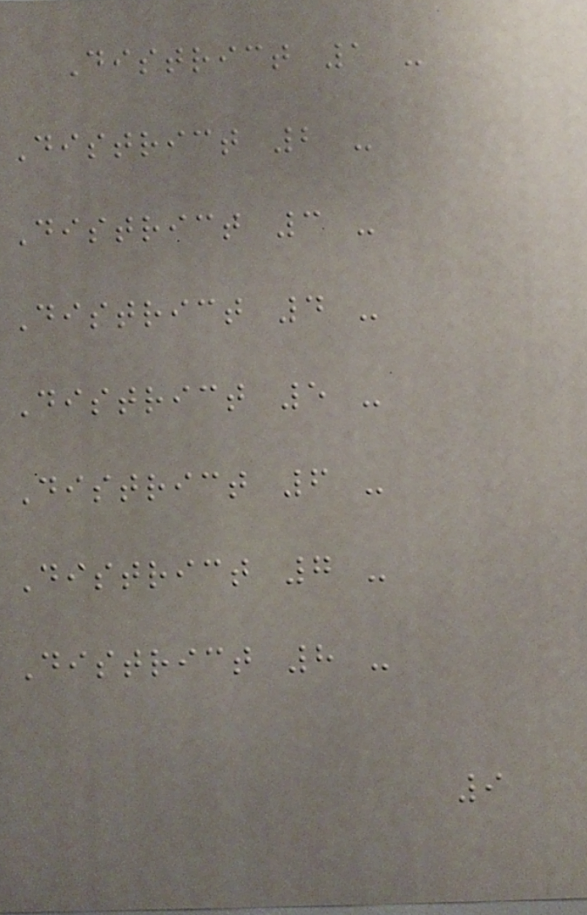District 1 -
District 2 -
District 3 -
District 4 -
District 5 -
District 6 -
District 7 -
District 8 -
9
